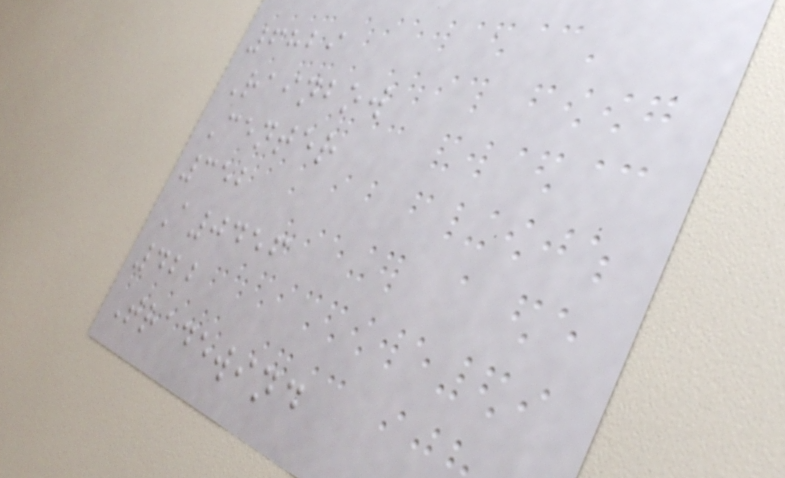6829
Rainbow
Center
352
A0456
422
Tradewind
